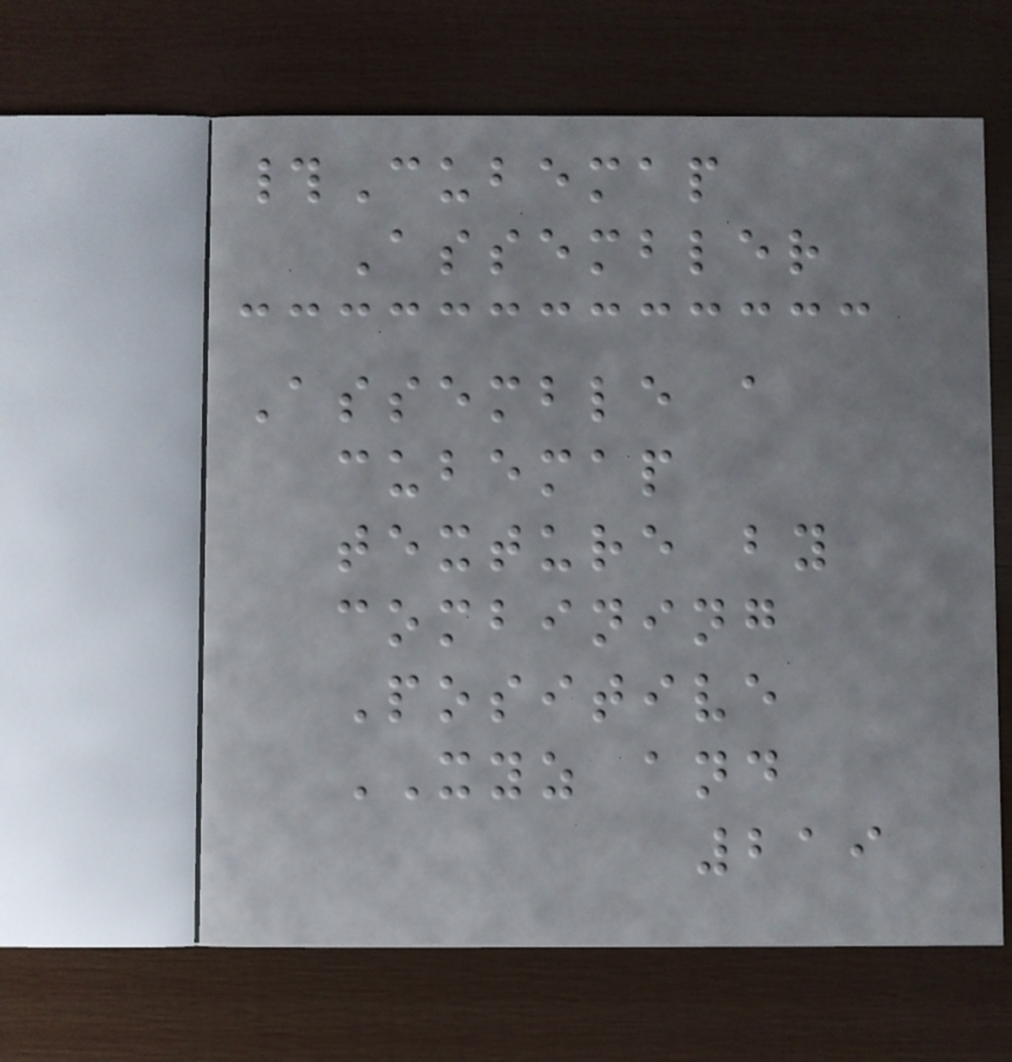#Cubemap
Assembler
Assemble a
cubemap
texture by
combining
Positive
XYZ and
219
